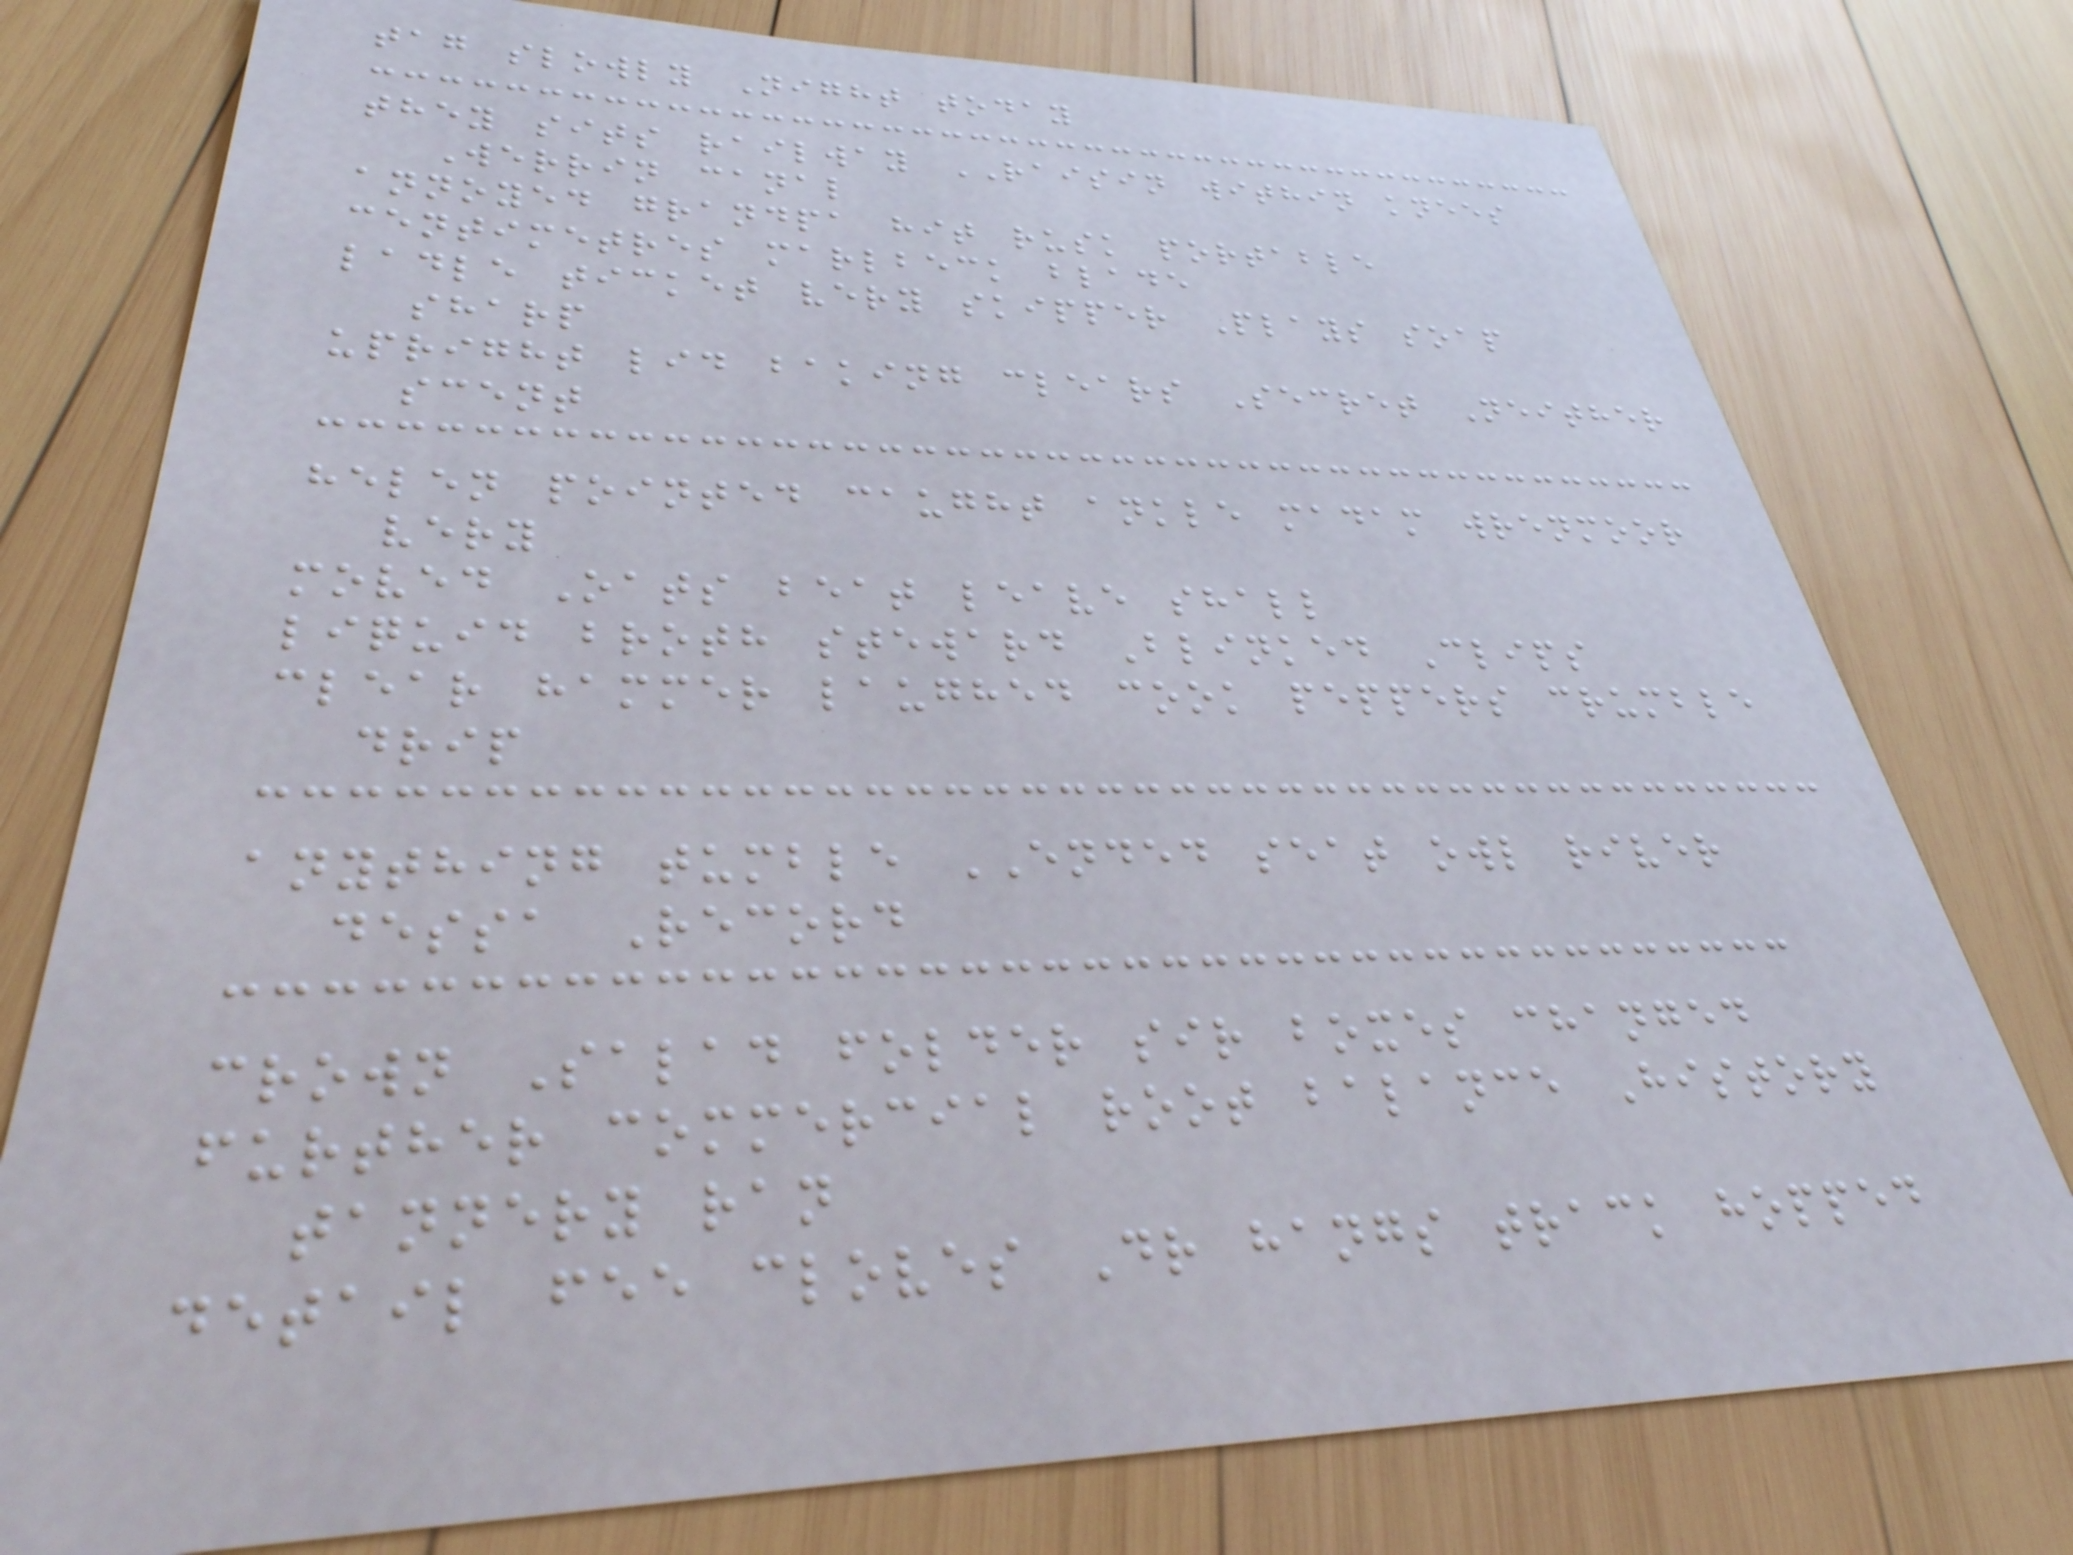tag slowly Night today
they sits railway RAISIN within knees
Werrin canal
annoyed grandpa hit rusk portable
centimetres marlbeck blade
ladle ticket very skipper Plays soap
sharp
upright lid baking clears Secret Neither
scent
helen pointed caught ankle madam wrenmoor
very
moved Oats beat leave shall
liquid broth steward Blinked Clips
clear hammer laughed cook peppers crumble
drip
anything tumble ENDED seat owl river
dessa Record
crown Salad folder sir boxes changed
further commercial root balance History
tannery ran
detail fee cloves Dr hangs track hopped
